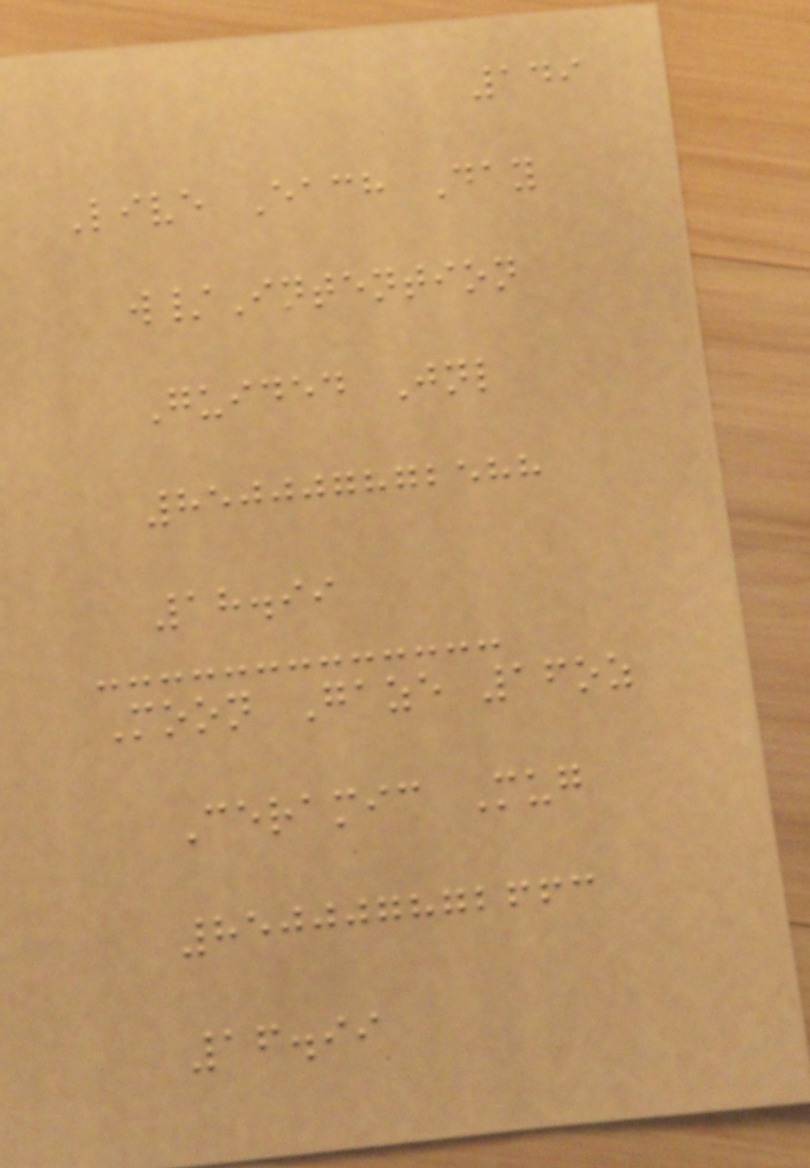149
Live Each Day
w/Intention
Guided Jnl
850007872588
18.99
Moon Gaze 16oz
Ceramic Mug
850007872663
16.99
